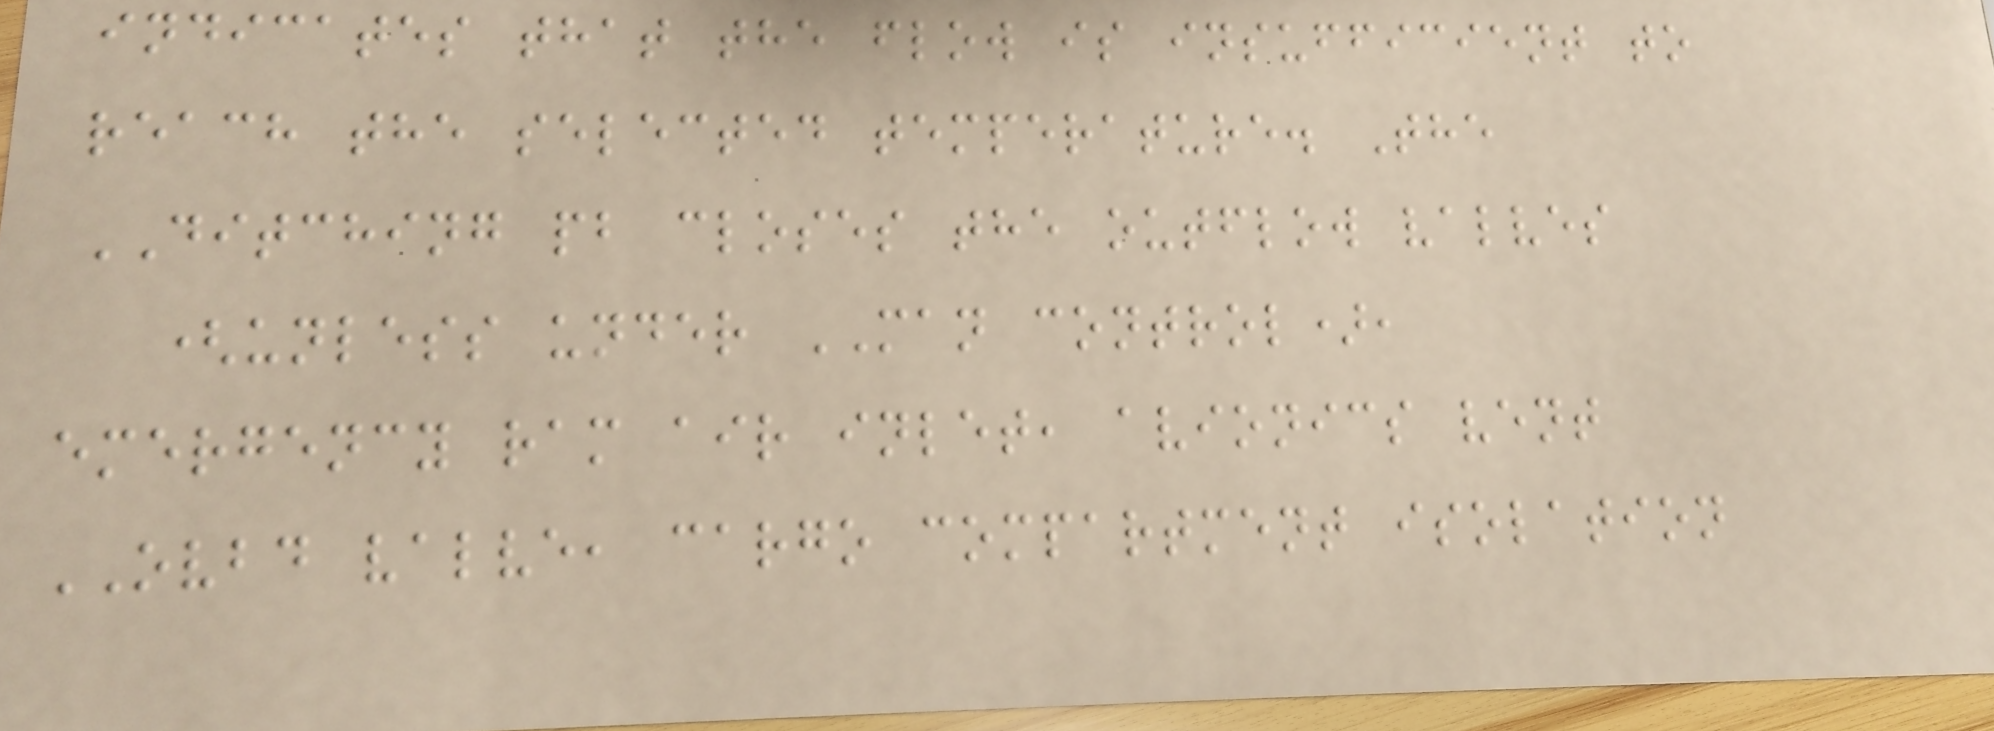indicates that the flow is insufficient to
reach the selected temperature. The
DITCHING pb closes the outflow valves
(unless under MAN control),
emergency ram air inlet, avionics vent
OVBD valve, cargo compartment isolation
